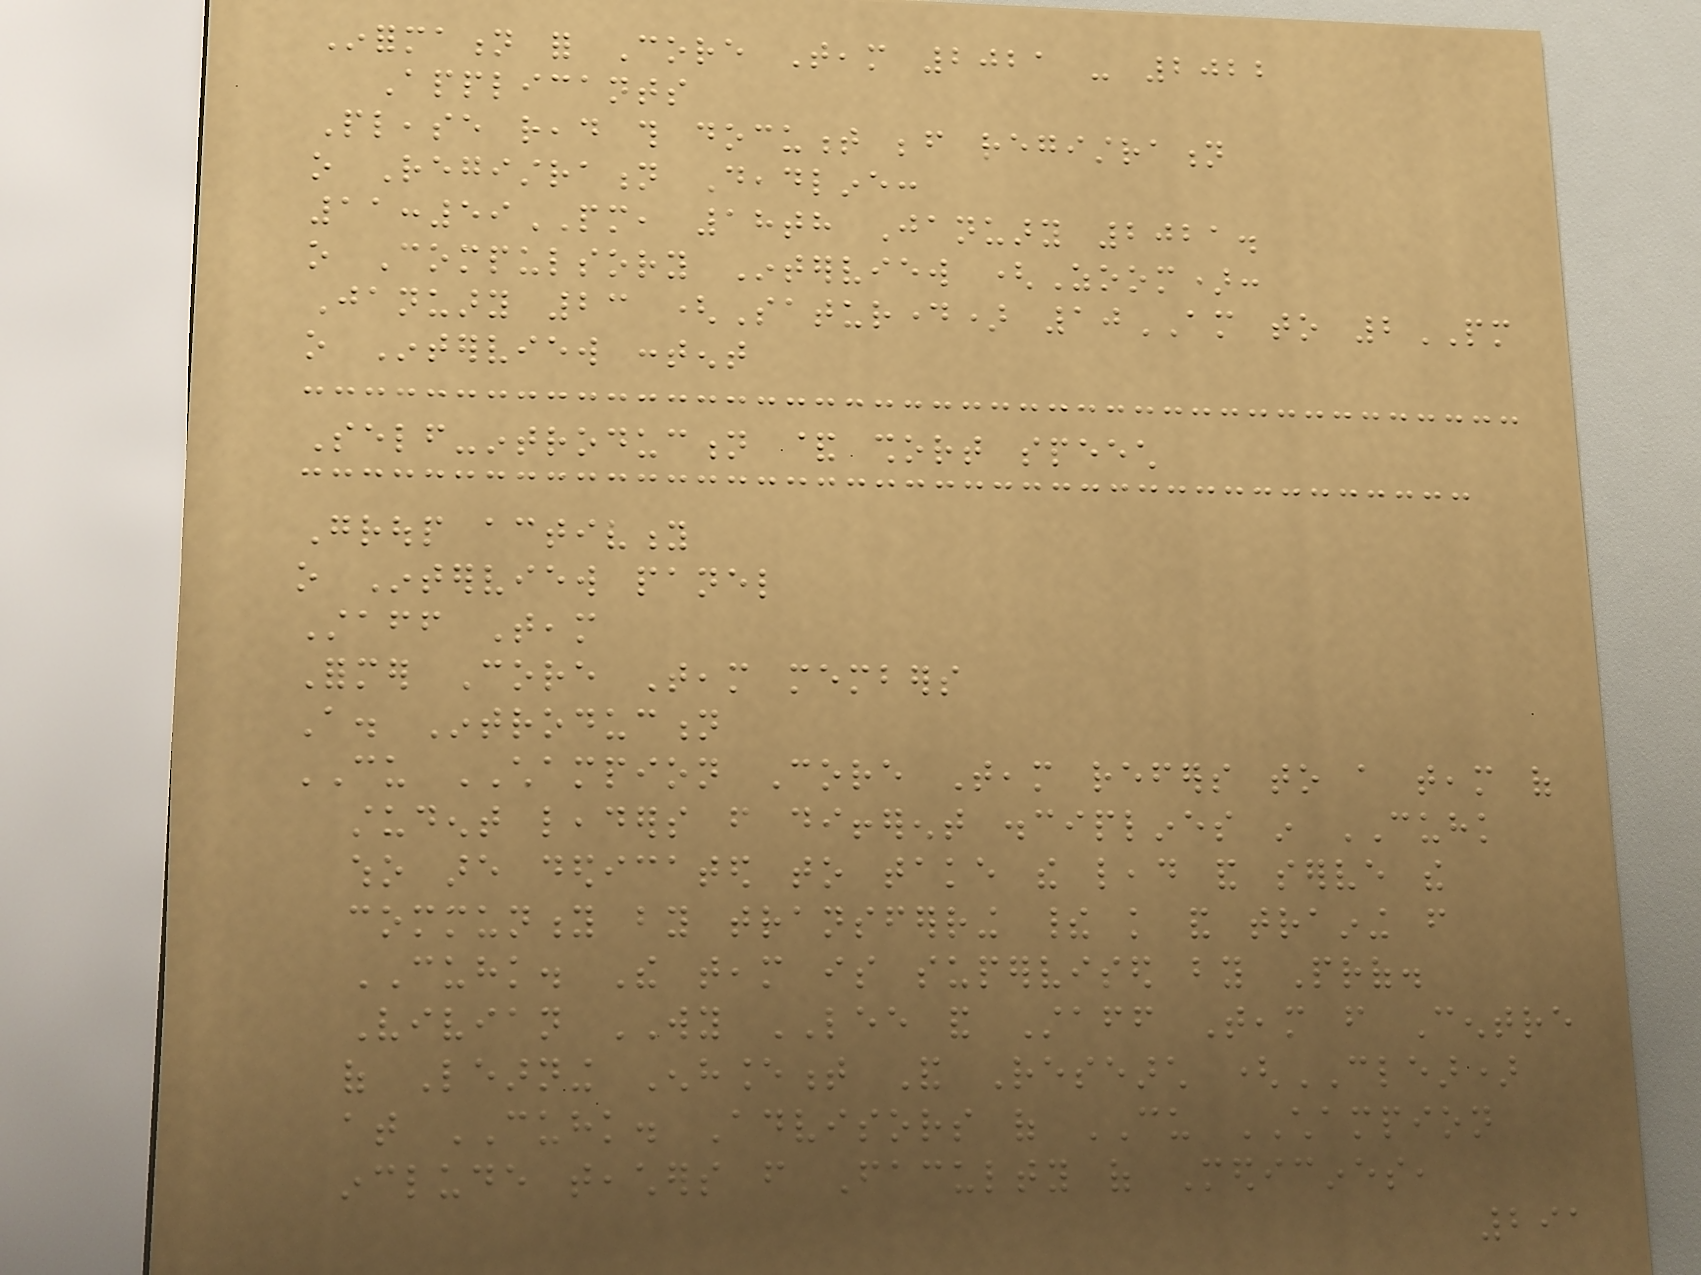Information for Core Team 2021 - 2022
Applicants
Please read this document before registration
o Registration Deadline:
11:59PM, 18th January 2021.
o Compulsory Interview (Zoom):
January 23 (Saturday) 10AM to 2PM
o Interview content
Self-introduction & short speech
Group activity
o Interview panel
Staff Team
Former Core Team members
A. Introduction
CU CHAMPION Core Team refers to a team of
student leaders from different disciplines in CUHK
who are dedicated to take the lead and serve the
community by transferring their knowledge and training from
CUHK. The team is supervised by Prof.
Vivian WY LEE and Staff Team from Centre
of Learning Enhancement And Research (CLEAR)
at CUHK. Advisors of CU CHAMPION
include teachers from Faculty of Medicines,
291
